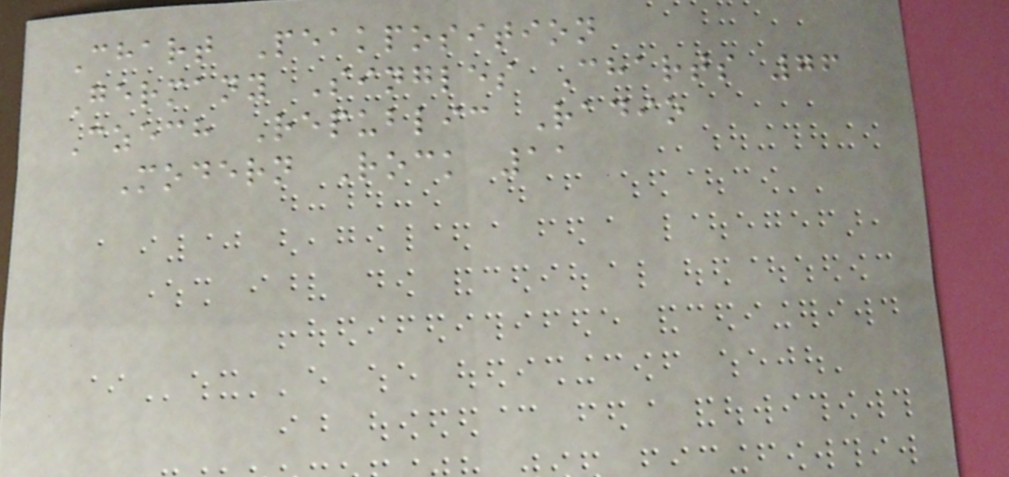Chart Peakposition
Germany Singles Charts 76
Czech Republic Radio
Modern Rock 11
